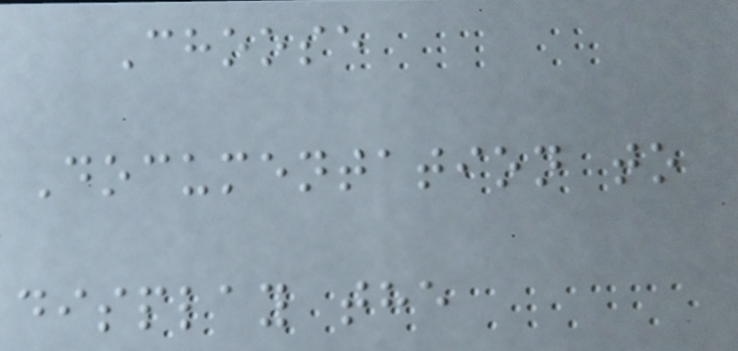Choose
Documentation to
display the
